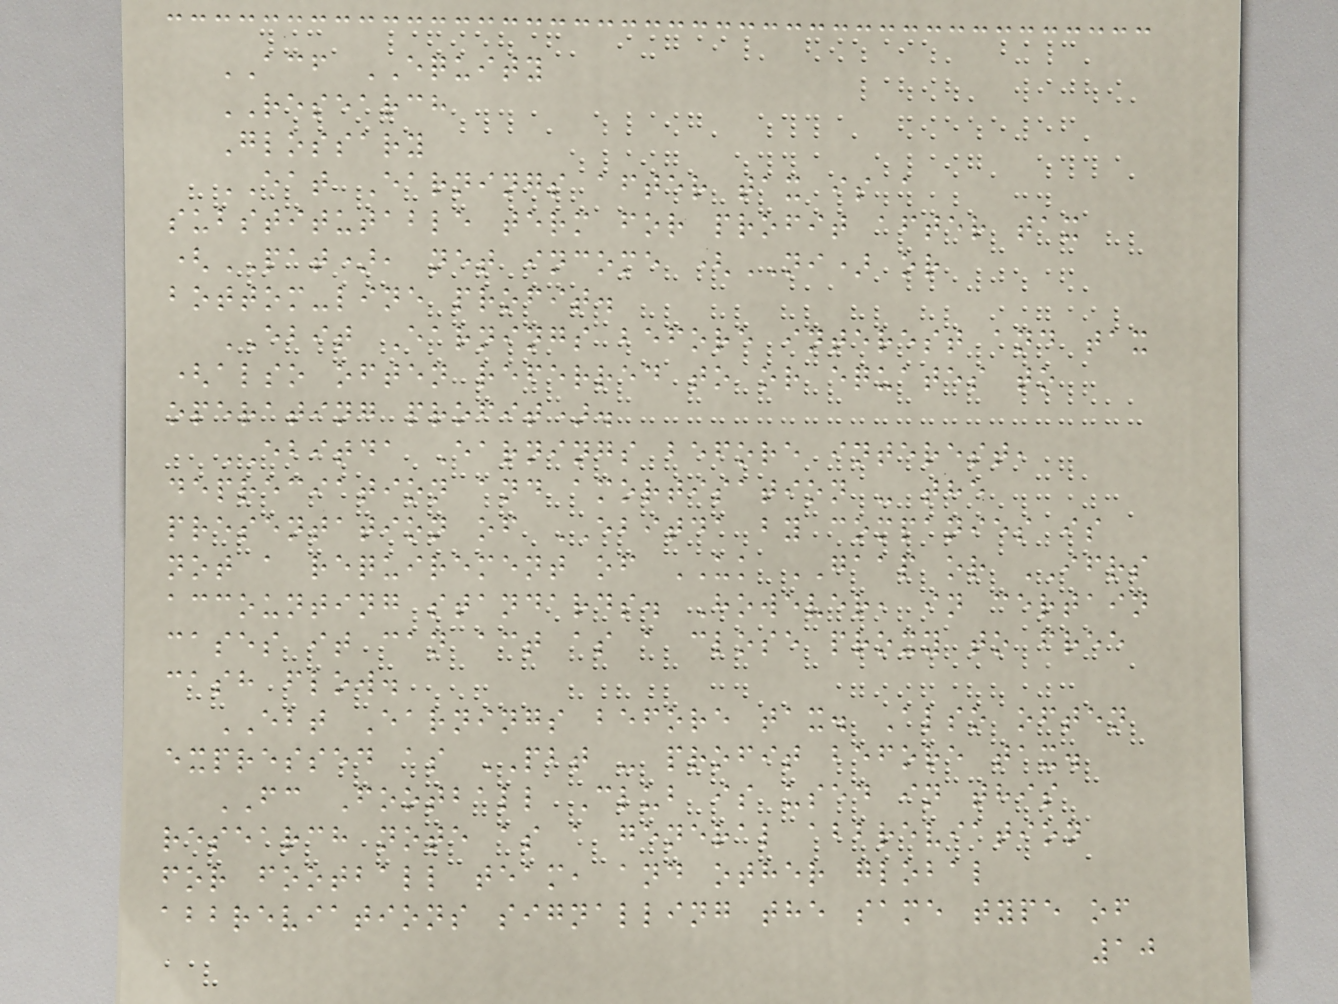ACF EQUITY
RESEARCH
Glossary
EAT Earnings after tax is a
substitutable term for profit after tax
(PAT), net income (NI) or
bottom-line profit.
EBIT Earnings before interest and tax
(also often referred to or equates to
operating profit).
EBITDA Earnings before interest,
depreciation and amortisation - the
presentation of EBITDA by companies is
not a requirement of UK GAAP or IFRS
accounting standards. However, in certain
cases it can act as a close proxy to free
cash flow.
EBT Earnings before tax. Also often
expressed as PBT - profit before tax.
FC Football Club is used in this
research note as a general abbreviation
for football team, and other global
abbreviations signalling the same type of
10
